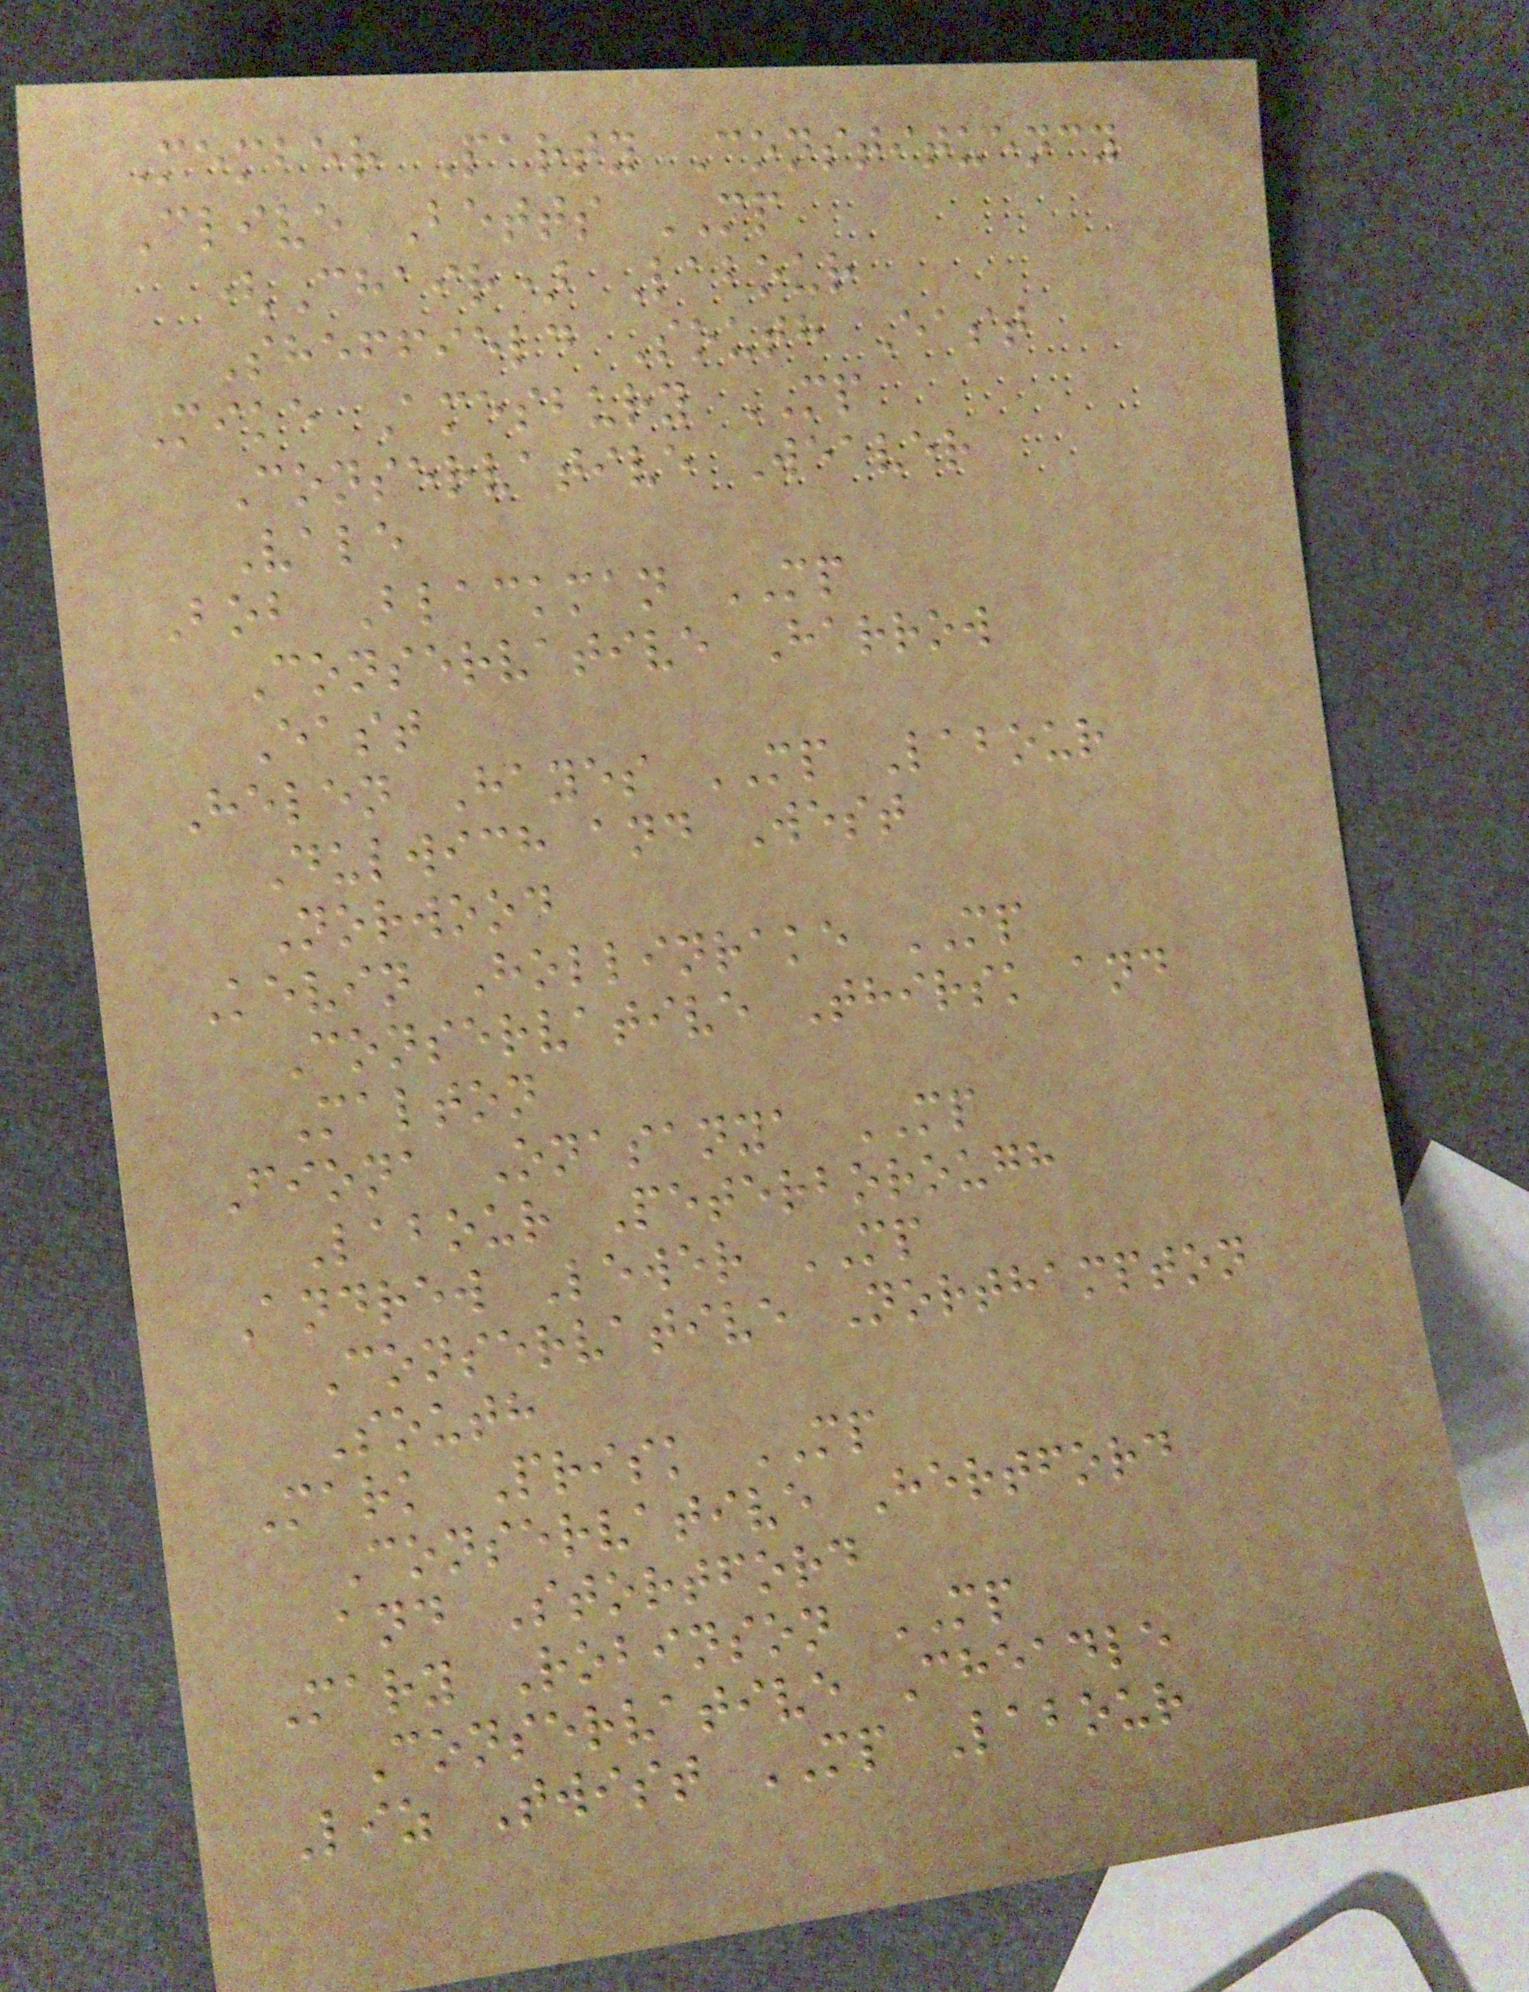Member Party Constituency
Clive Betts MP
(Chair) Labour
Sheffield South East
Mike Amesbury MP
Conservative Weaver
Vale
Bob Blackman MP
Conservative Harrow
East
Helen Hayes MP Labour
Dulwich and West
Norwood
Kevin Hollinrake MP
Conservative Thirsk and
Malton
Fiona Onasanya MP
Labour Peterborough
Andrew Lewer MP
Conservative Northampton
South
Mark Prisk MP
Conservative Hertford
and Stortford
Mary Robinson MP
Conservative Cheadle
Liz Twist MP Labour
